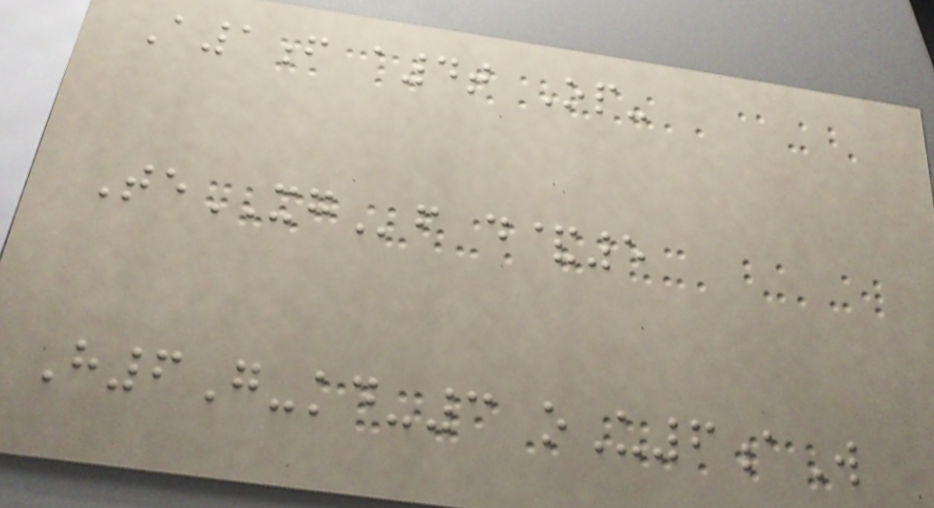A1f a4t Op-
TeXGf d&5
H6G-kd-3 oU6aW
